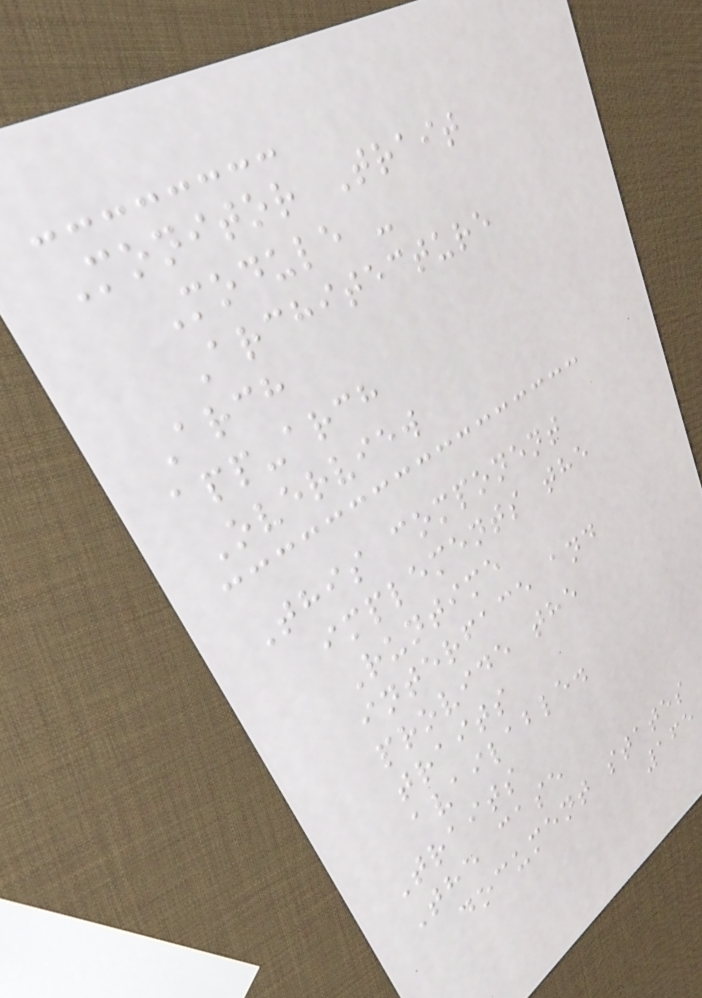Monitor Trait
Module -
Architecture
Arch
app-arch
Overview
This component
implements the
Runtime
interface and
provide the
traits
available.
Traits
The case
document states
165
